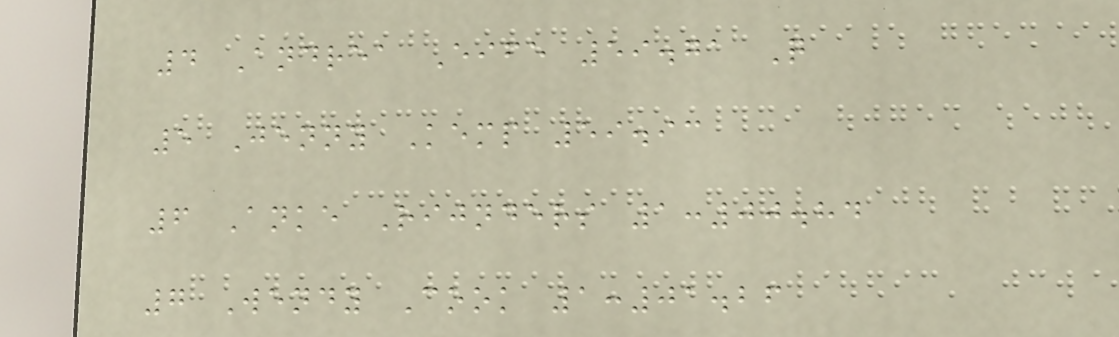4 Andrea Eife 59.71 Q
5 Jenny Kemp 59.93
6 Anke Rijnders 1:00.84
7 Wendy Cook 1:01.26
